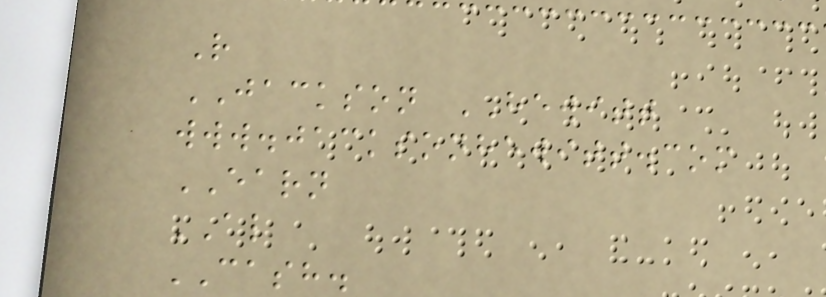R
JACKSON HEWITT
www.jacksonhewitt.com
EARN
AL
CASH.
